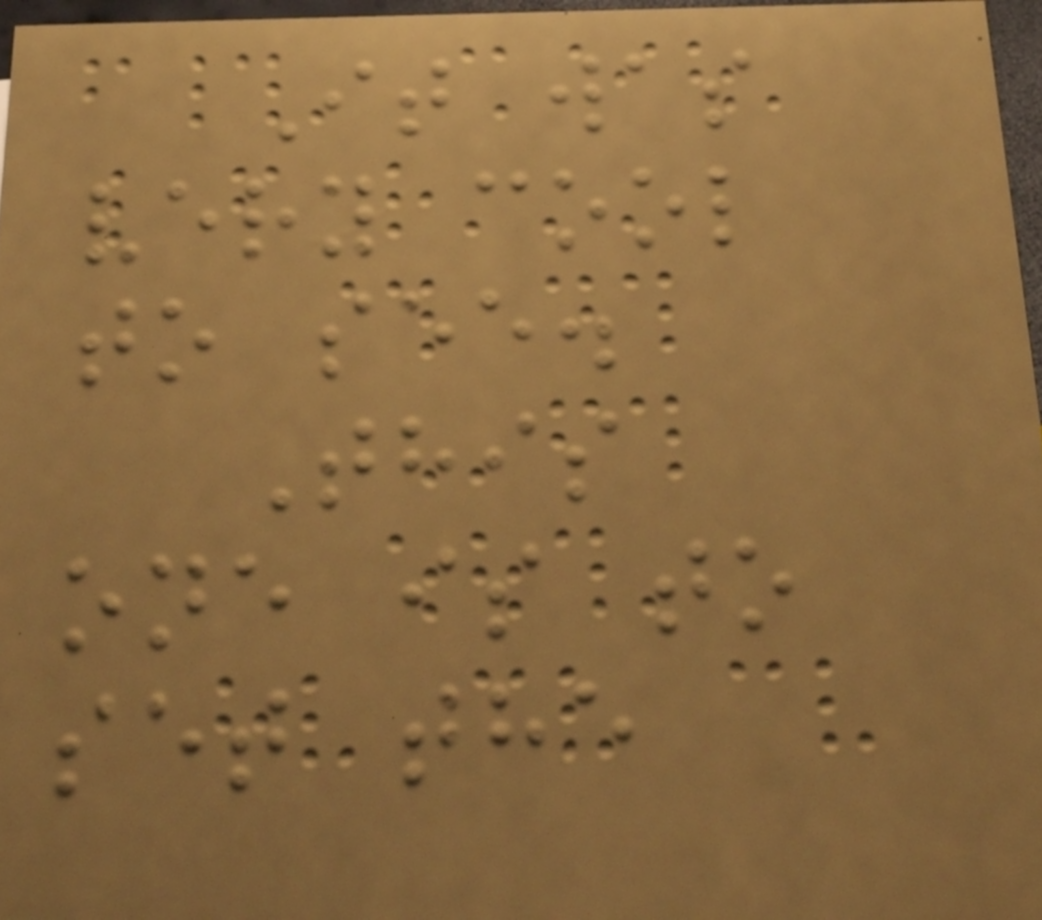It was
very cool
to see.
This
one is to
set the
